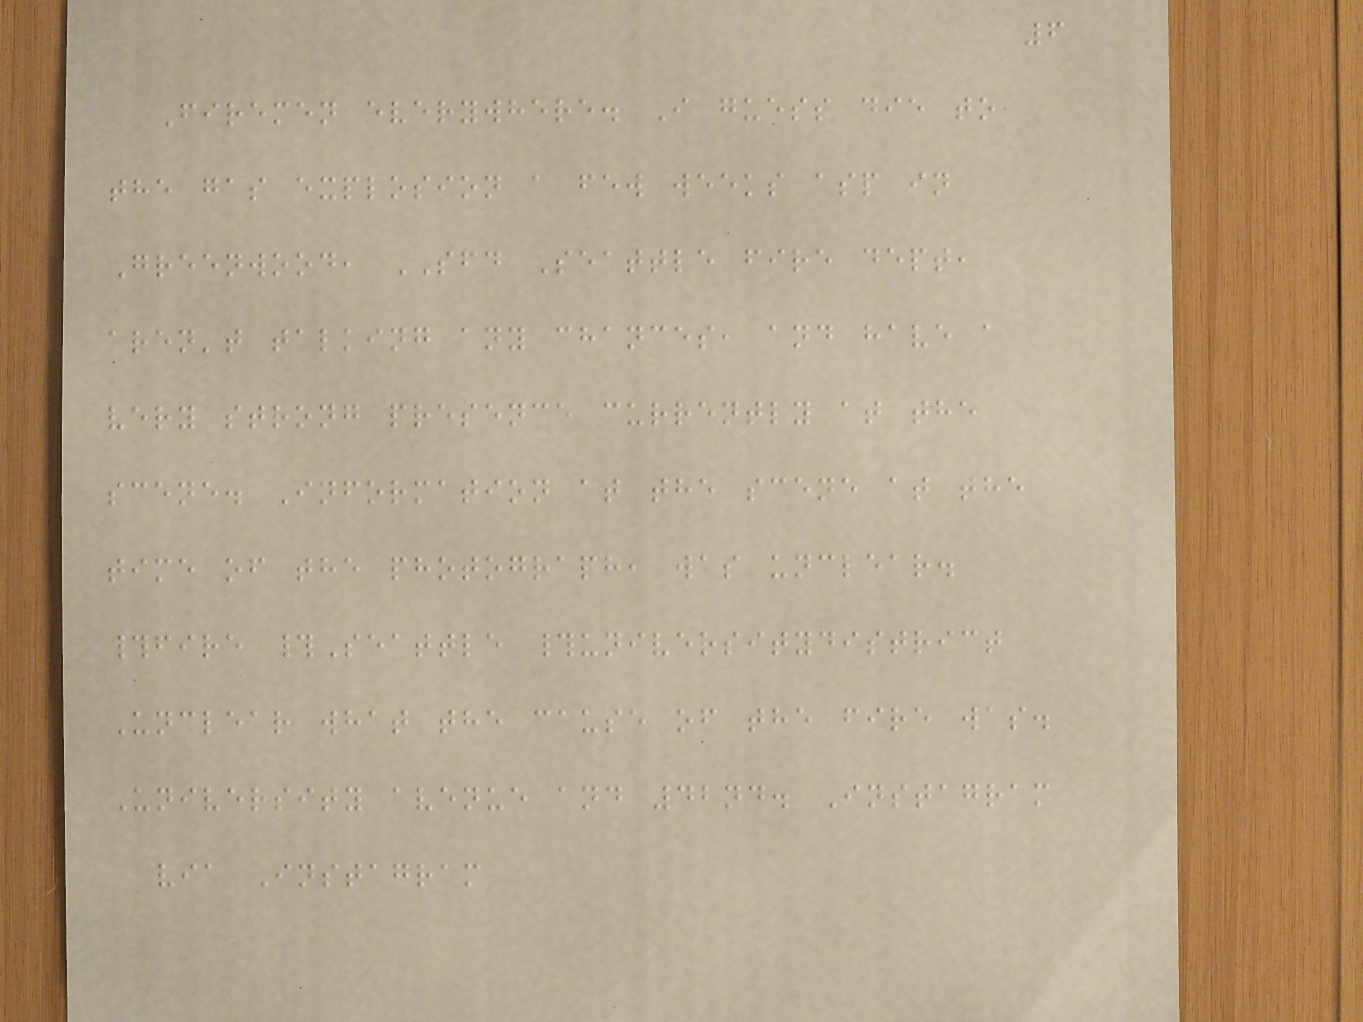6
Firemen everywhere. I guess die to
the gas explosion a few weeks asp in
Greenwood, SFD Seattle fire dept,
aren't talking any chances, and have a
very strong presence currently at the
scene. Information at the scene at the
time of the photograph, was unclear.
#fire #Seattle #universitydistrict
Unclear what the cause of the fire was.
University avenue and 42nd. Instagram
via Instagram
